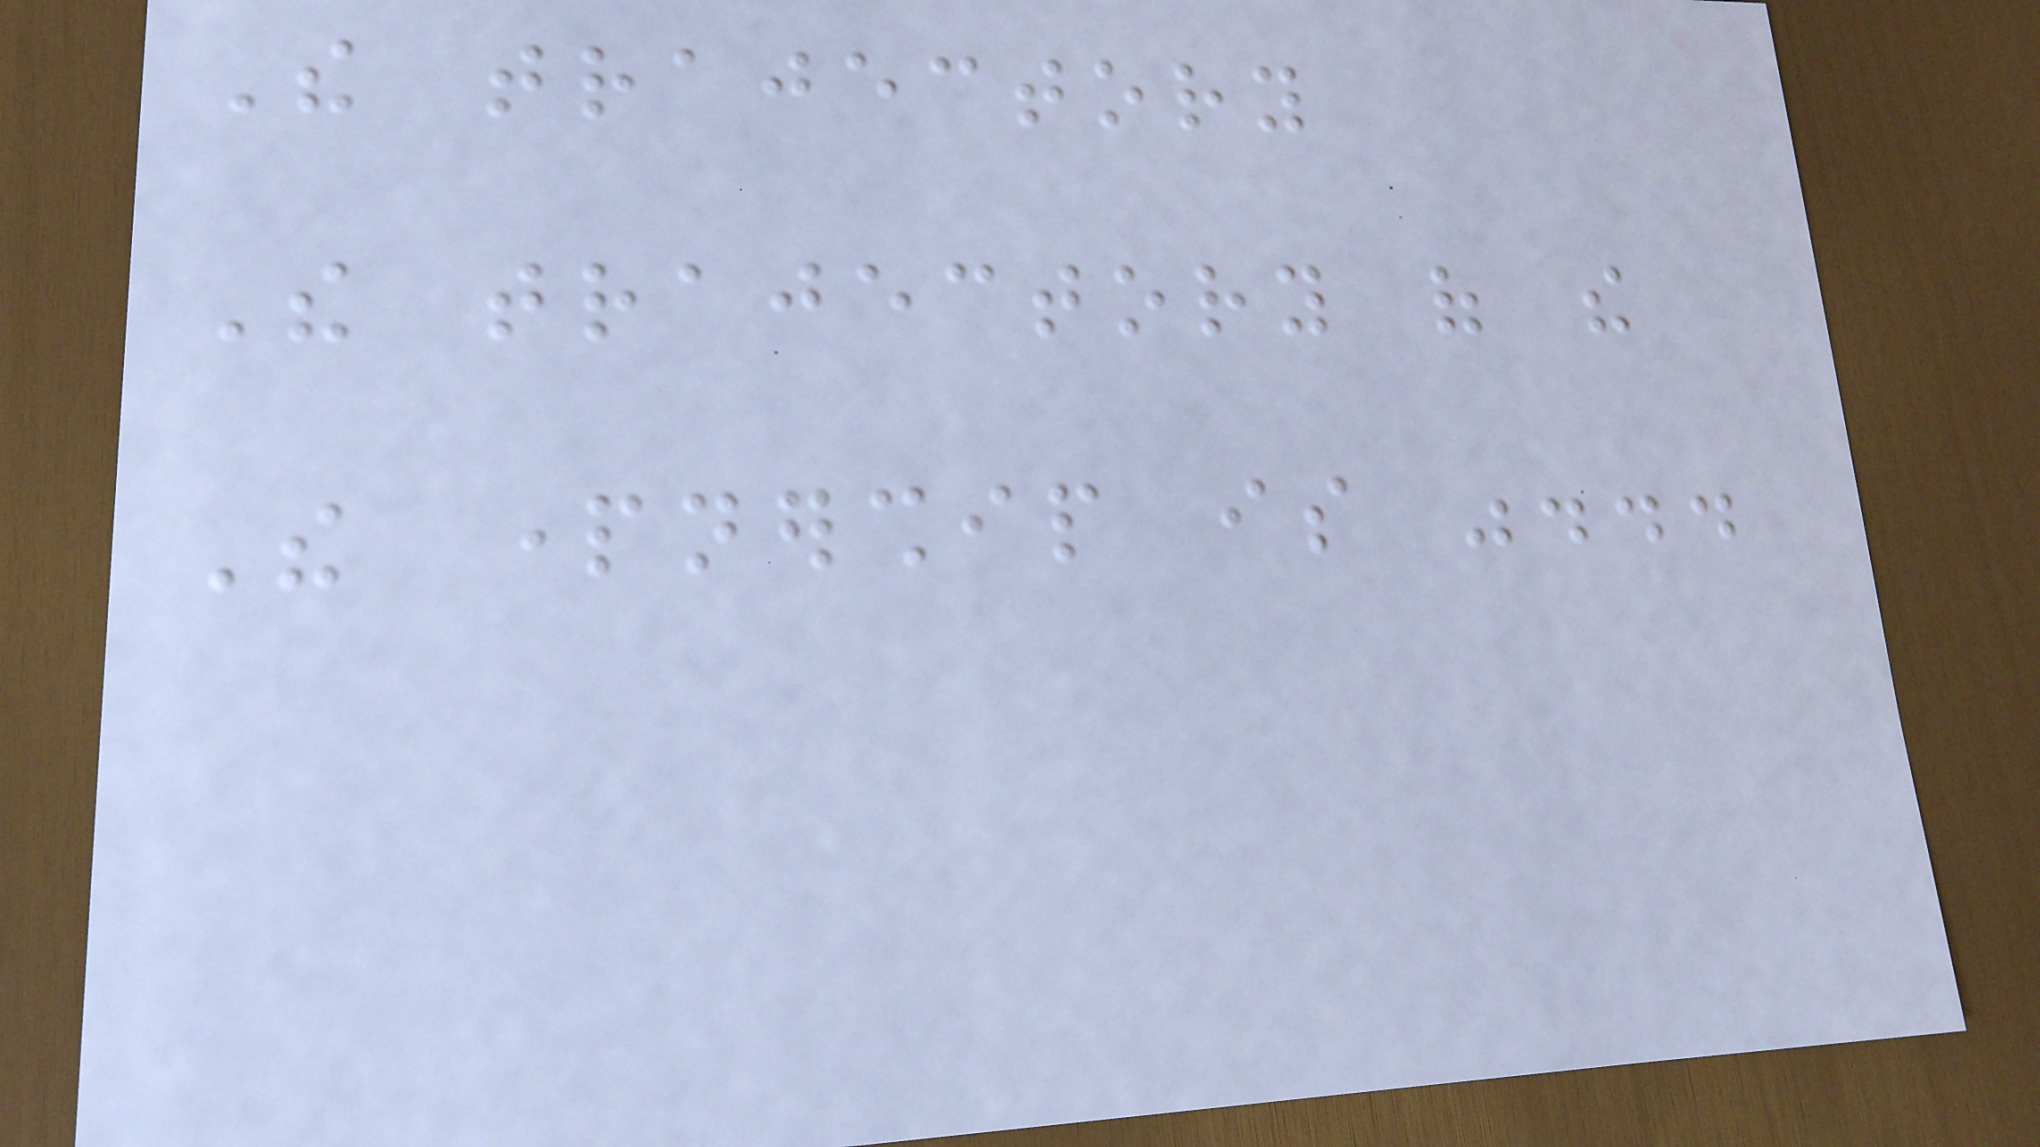The trajectory
The trajectory of the
The partnership is "...
